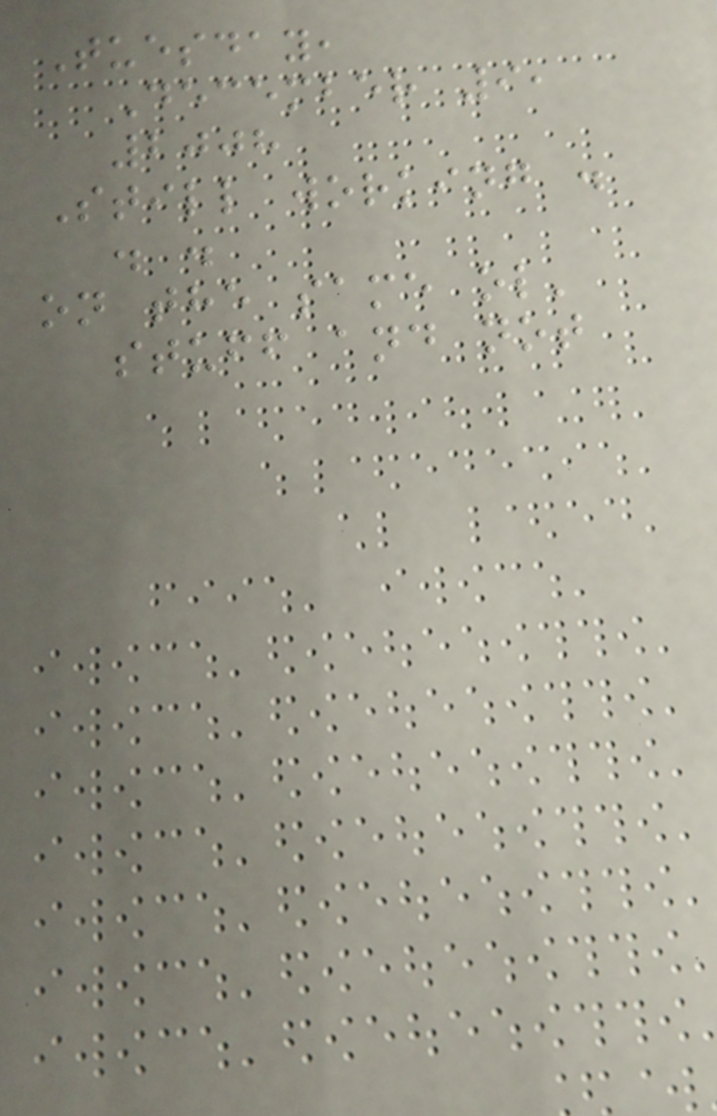Tuesday,
December 9,
2008
Still working .
. .
on the same ol'
stuff and not
